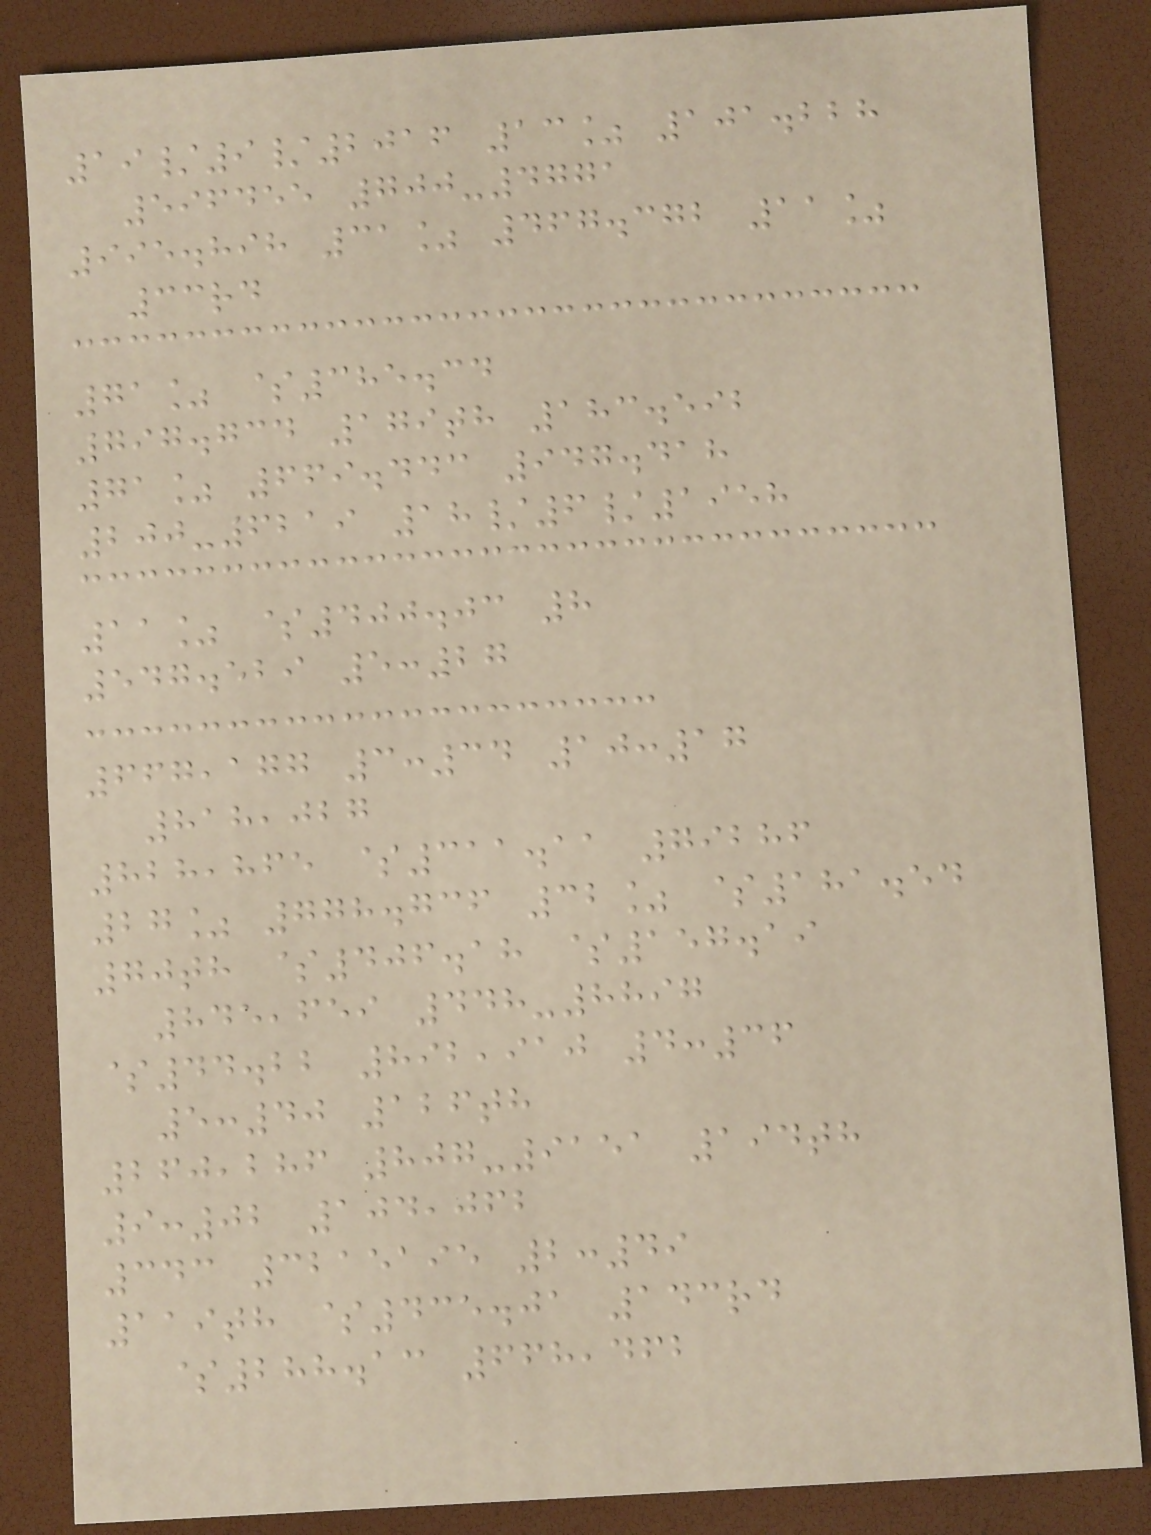19/9/2016 13% 101.228
596455 700-4771
995.898 31% 467.372 11%
33rd
71% $385.34
797.734 179th 183.592
71% 669.443 947.418
200-6219 18/6/1958
11% $400.03 8
547.529 5:27
667,177 3:34 10:17
818,027
828,865 $311.11 79286
27% 778.736 32% $181.54
70th $406.18 $157.19
845,659 448-8897
$44.22 892,910 4:36
5:40 126th
260,286 807-9151 194th
9:02 104,062
343 3215195 2:49
119th $435.01 143rd
$288.13 668,462
